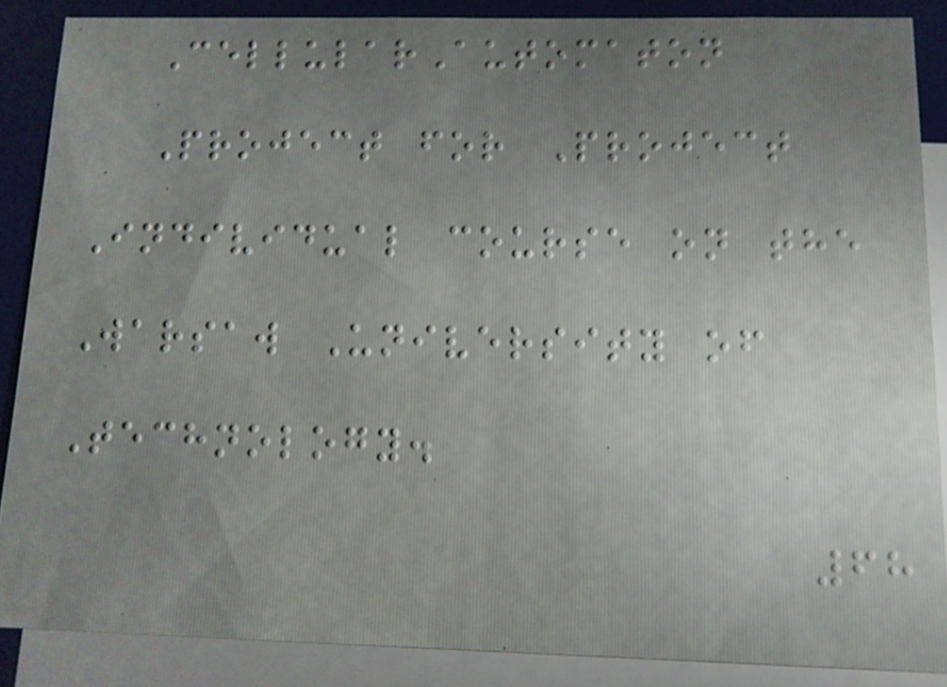CellularAutomaton
Project for Project
Individual course on the
Warsaw University of
Technology.
68
